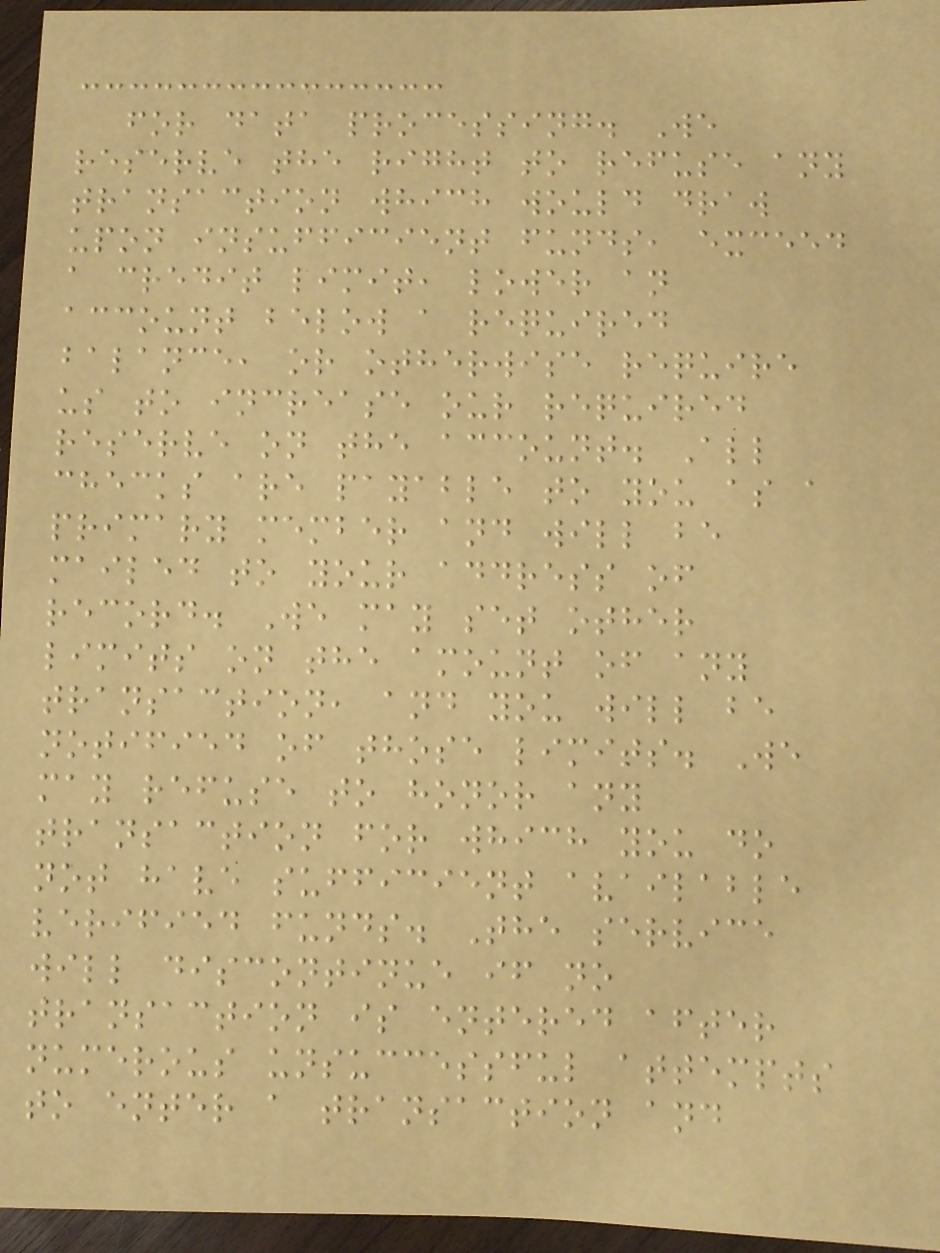for data processing. We
reserve the right to refuse any
transaction which would draw
upon insufficient funds, exceed
a credit limit, lower an
account below a required
balance, or otherwise require
us to increase our required
reserve on the account. All
checks are payable to you as a
primary member and will be
mailed to your address of
record. We may set other
limits on the amount of any
transaction, and you will be
notified of those limits. We
may refuse to honor any
transaction for which you do
not have sufficient available
verified funds. The service
will discontinue if no
transaction is entered after
numerous unsuccessful attempts
to enter a transaction and
